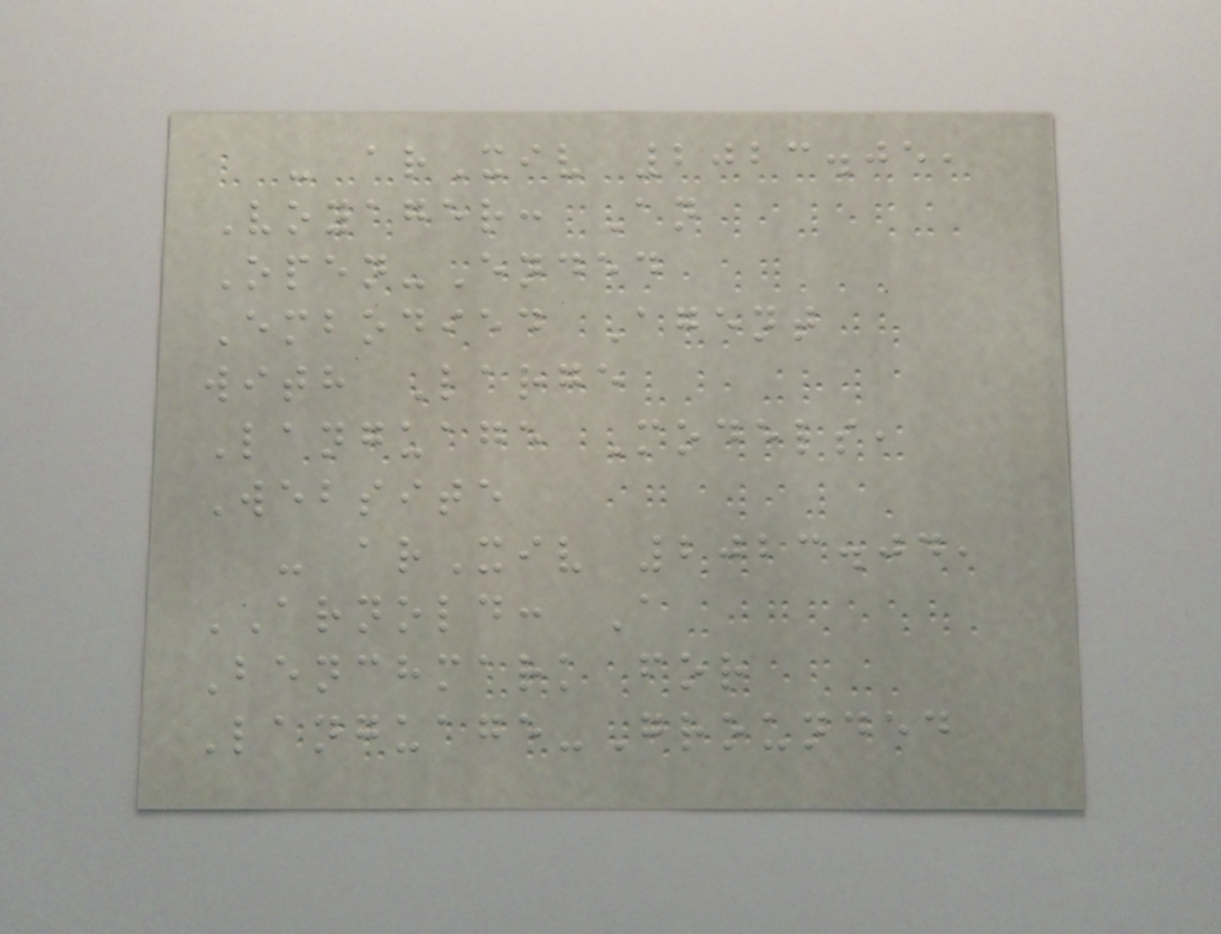- arXiv 2023.05,
Voyager: An
Open-Ended
Embodied Agent
with Large
Language Models,
Website
- arXiv 2023.04,
ARNOLD: A
Benchmark for
Language-Grounded
